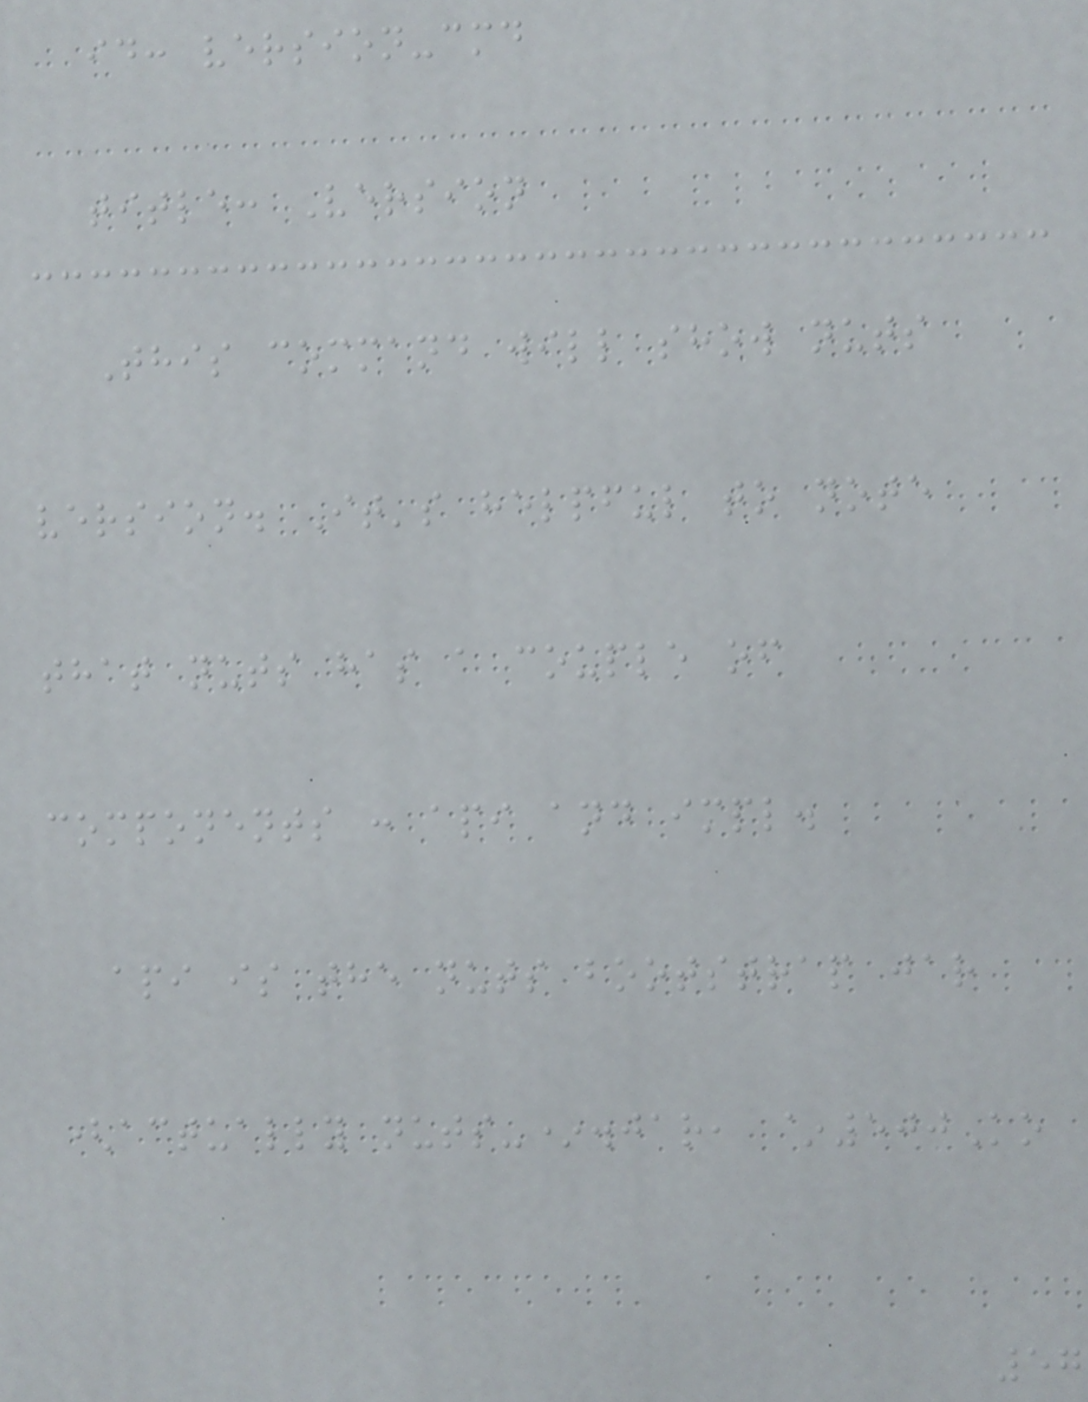id: version-cmd
title: Version
This command will show nuts
version. It's helpful to note
that nuts has a couple of
components : api and impl.
api is the nuts bootstrap jar
(actually nuts-*.jar, ~500Ko
57
